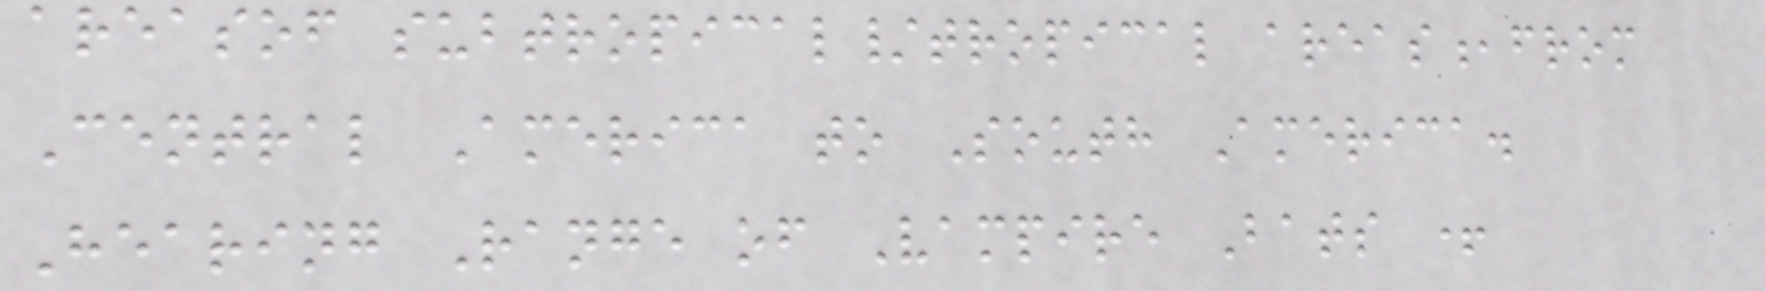areasof subtropical/tropical areas,from
Central America to South America.
Hearing Range of Vampire Bats +
